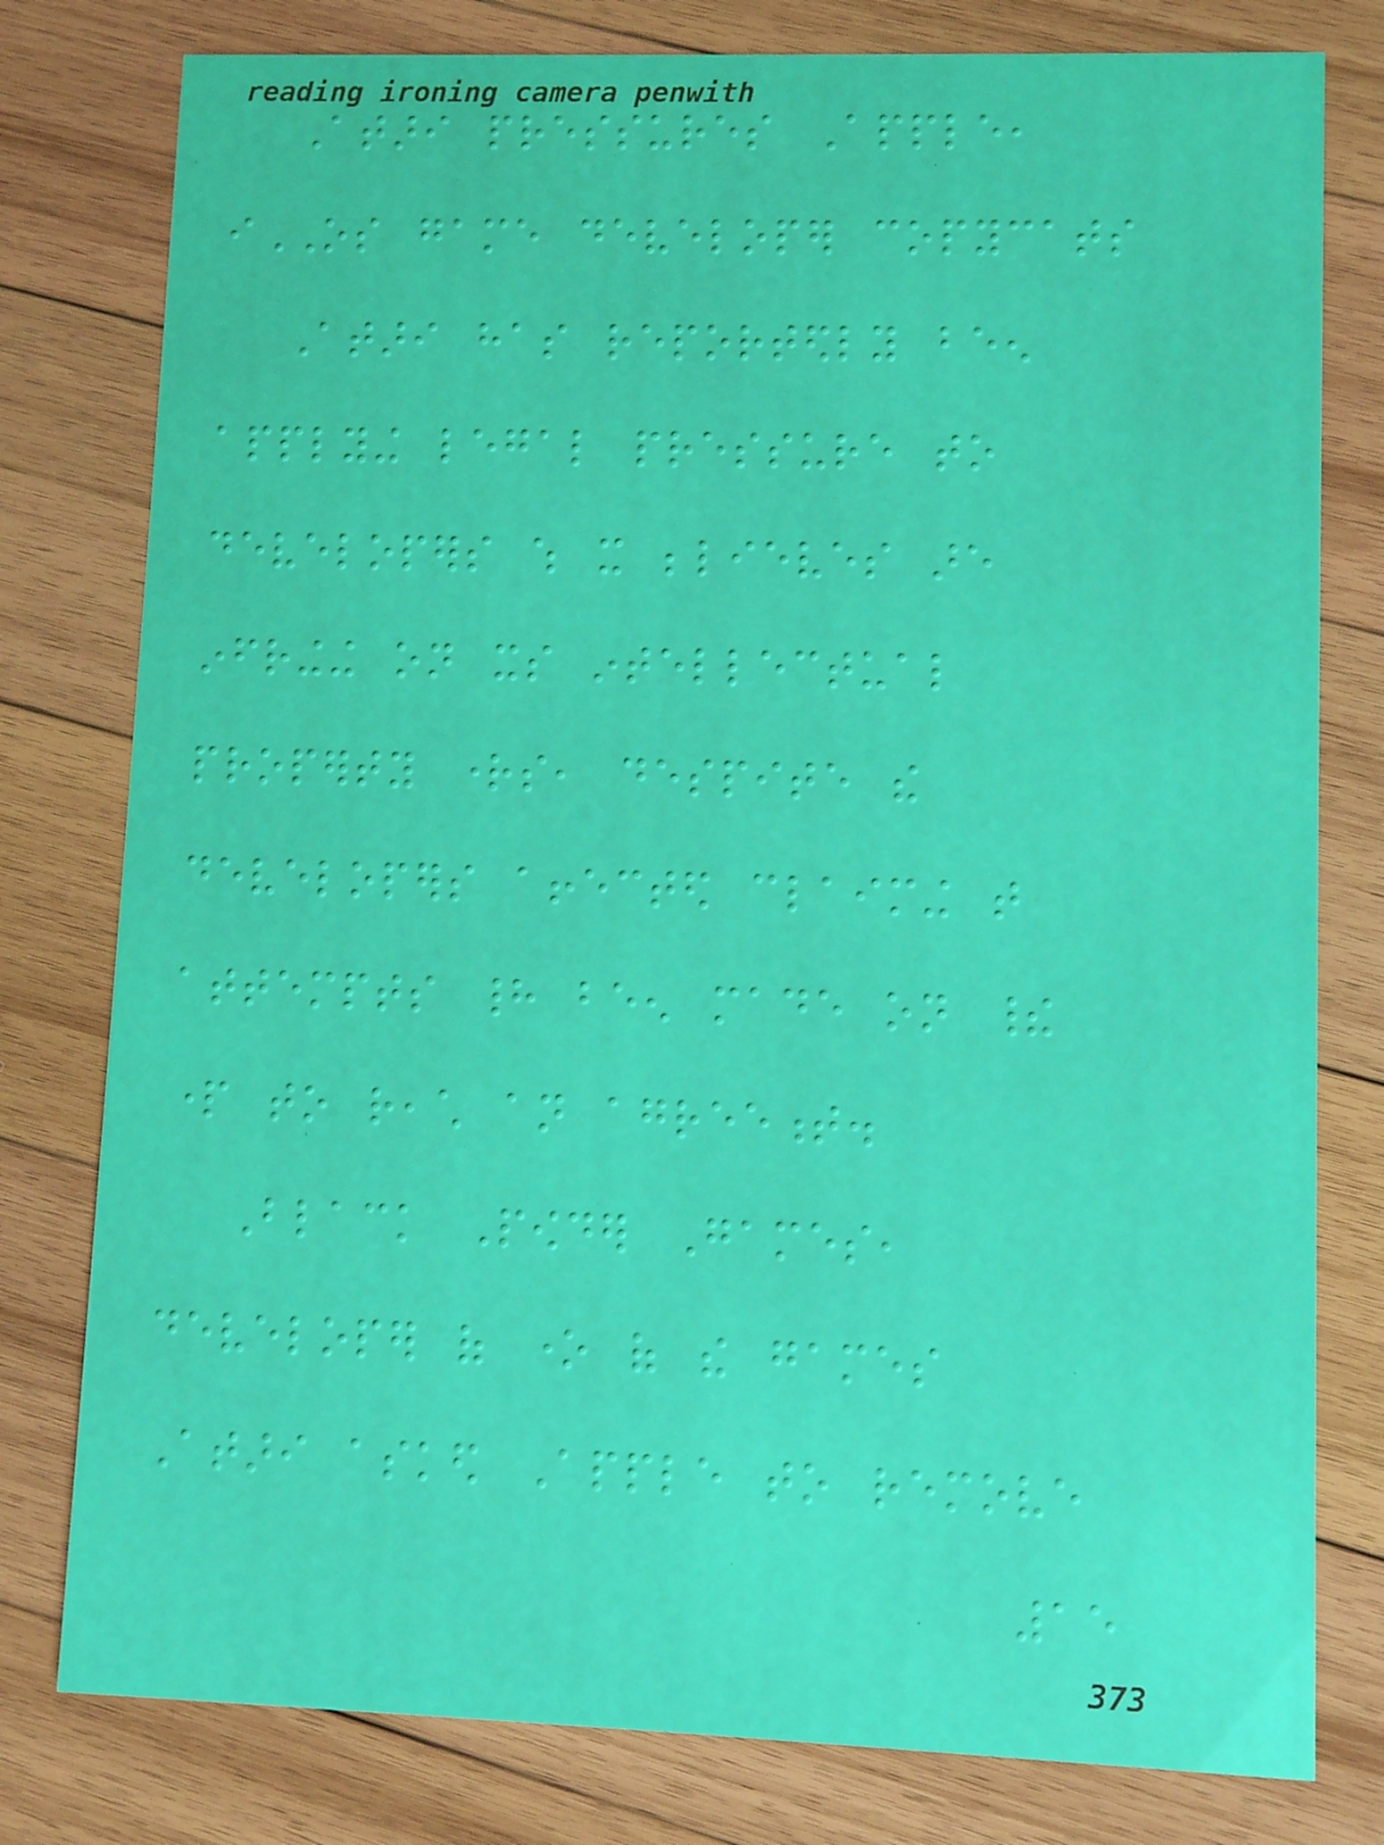Atari pressures Apple,
iOS game developer copycats
Atari has reportedly been
applying legal pressure to
developers which it believes are
infringing on its intellectual
property rights, despite the
developers affected claiming that
attempts had been made on their
part to reach an agreement.
Black Powder Games,
developer of one of the games
Atari asked Apple to remove
15
